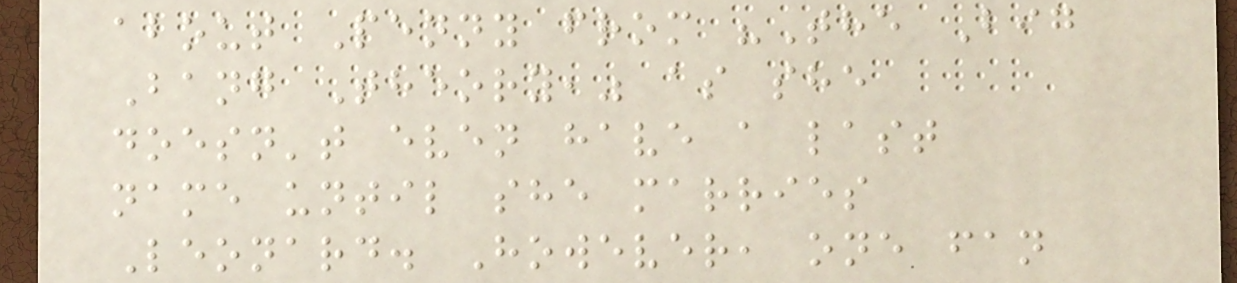about Penny from "The Big
Bang Theory," as she
doesn't even have a last
name until she marries
Leonard. However, one fan
